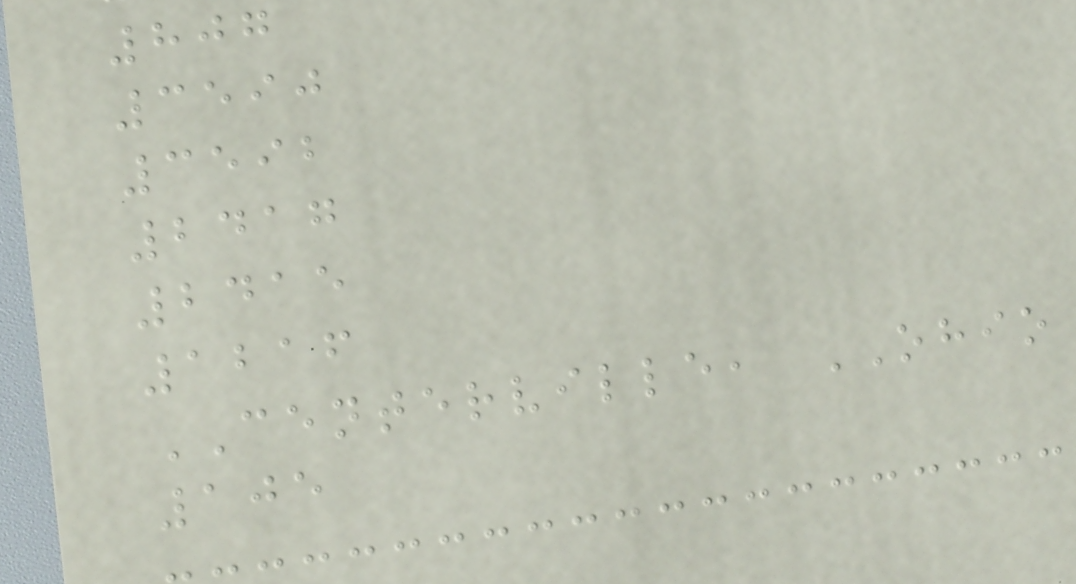807
3590
3592
2417
2415
1216
CENTERVILLE, OHIO
105
